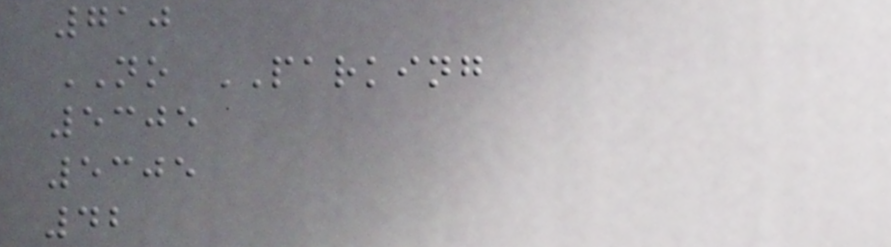710
NO PARKING
5305
5305
42
